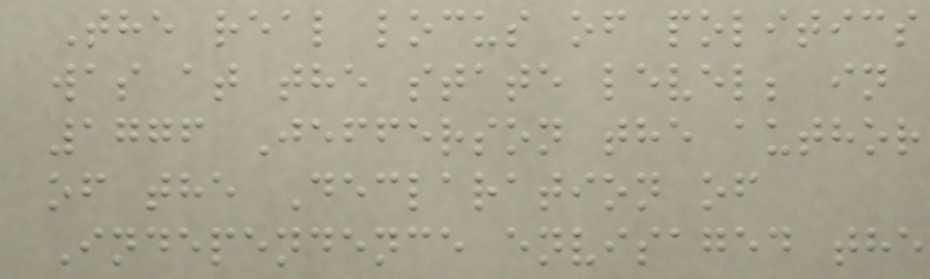The real locus of politics
was at the state level; in
1776 Jefferson the author
of the Declaration of
Independence envisaged the
